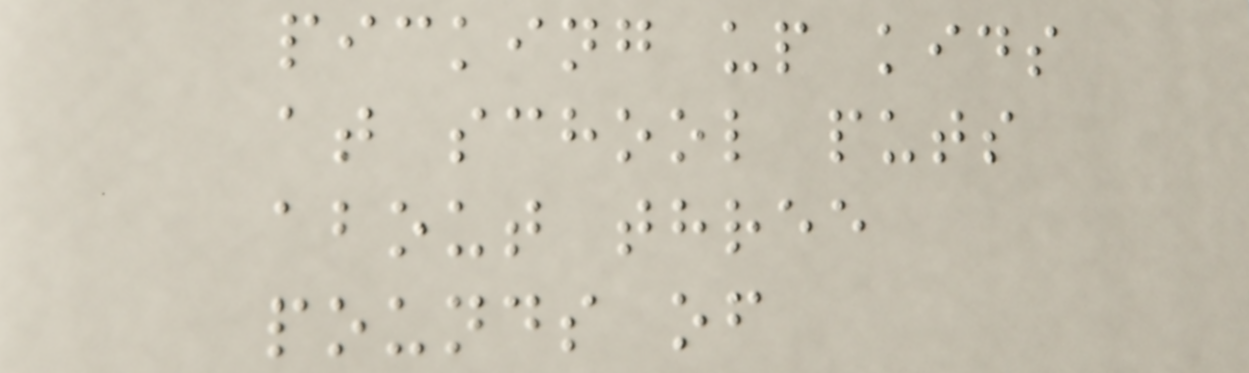picking up kids
at school puts
about three
pounds of
